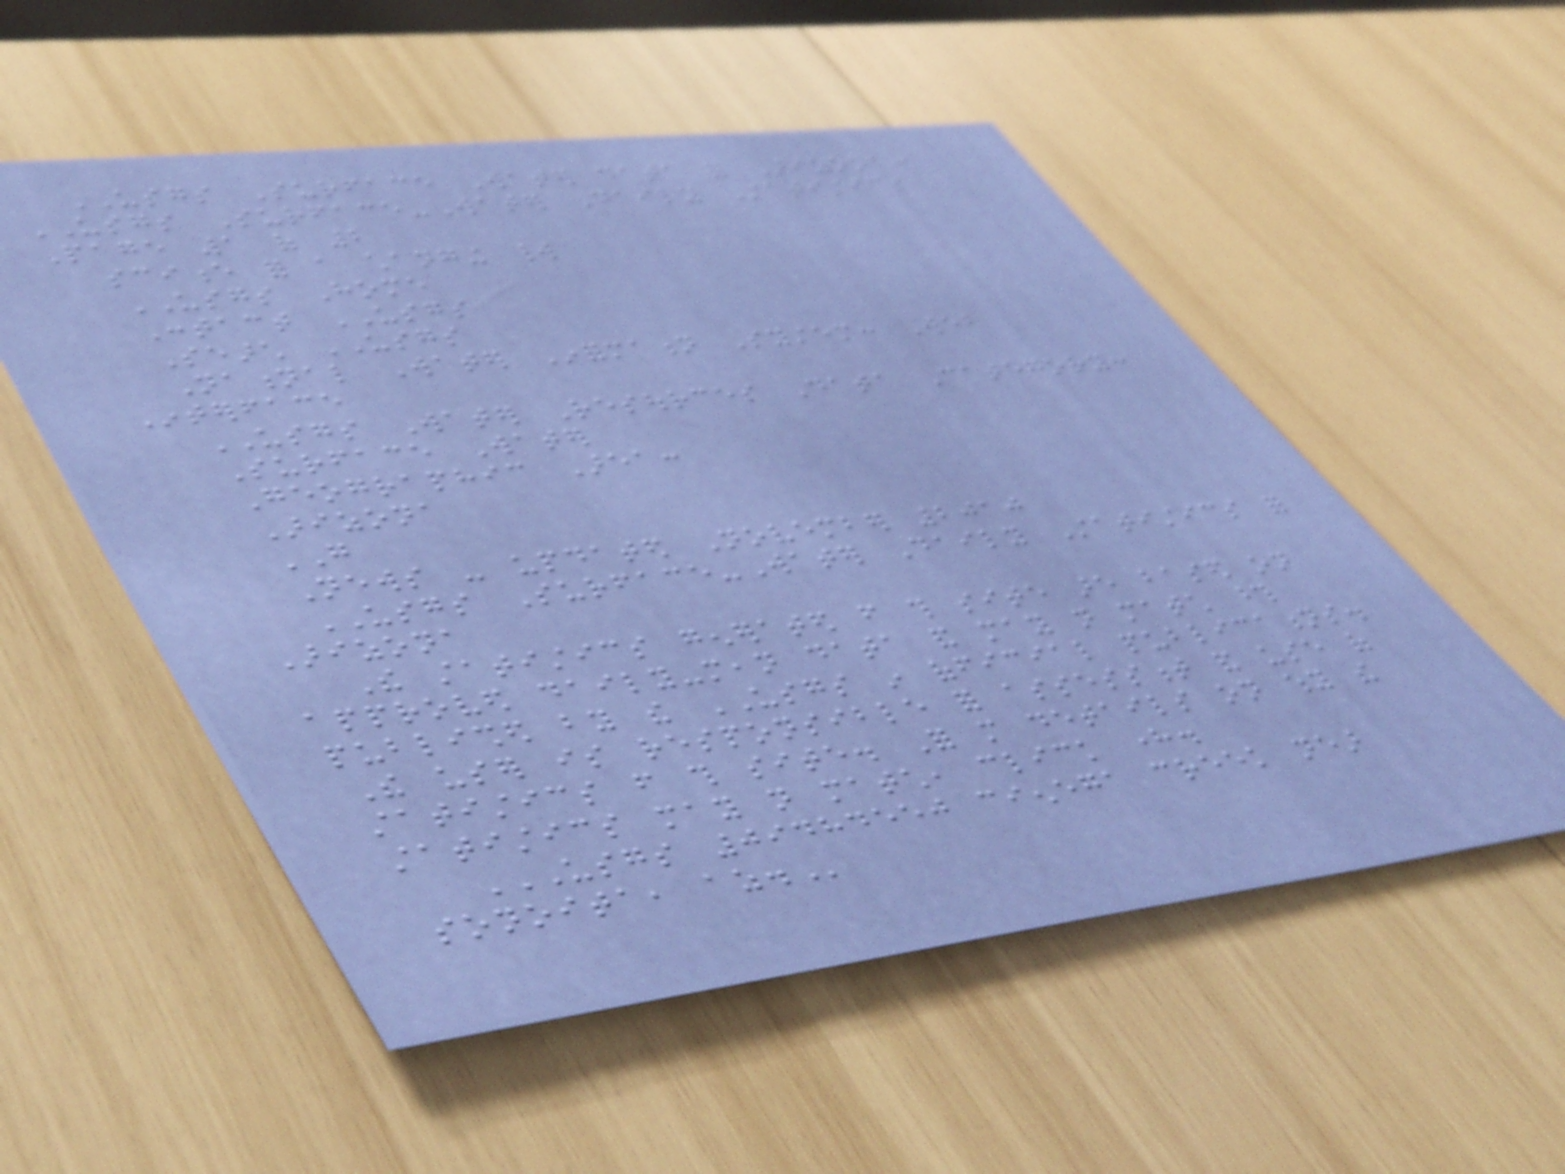USGS Surface Water data for Arizona:
USGS Surface-Water Daily Statistics
Page 1 of 2
science for a changing world
USGS Home
Contact USGS
Search USGS
National Water Information System: Web
Interface
USGS Water Resources Data Category:
Surface Water
Geographic Area:
Arizona
GO
News - updated November 2010
USGS Surface-Water Daily Statistics for
Arizona
The statistics generated from this site are based on
approved daily-mean data and may not match those
published by the USGS in official publications.
The user is responsible for assessment and use of
statistics from this site. For more details on why the
statistics may not match, click here.
USGS 09484550 CIENEGA CREEK NEAR
SONOITA, AZ.
